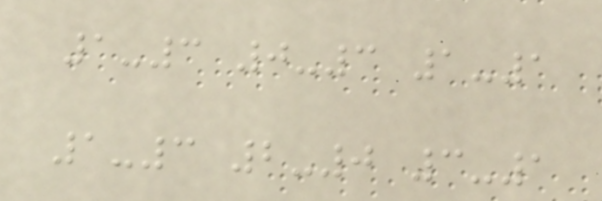1-3 0-3 1-1
1-3 2-0 3-1
